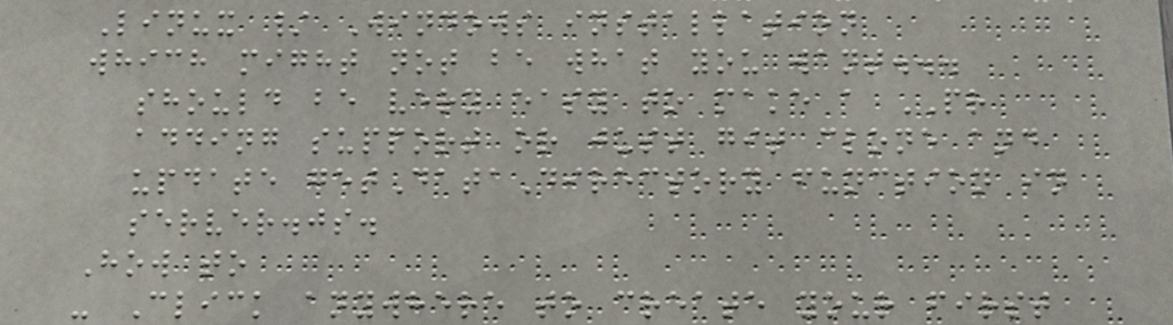Linux / Windows installation
which might not be what you want...
should be very easy to make a PR
adding support or just git clone and
update getDataDirectory function in
server.js.
How to
- Click anywhere to create your first
